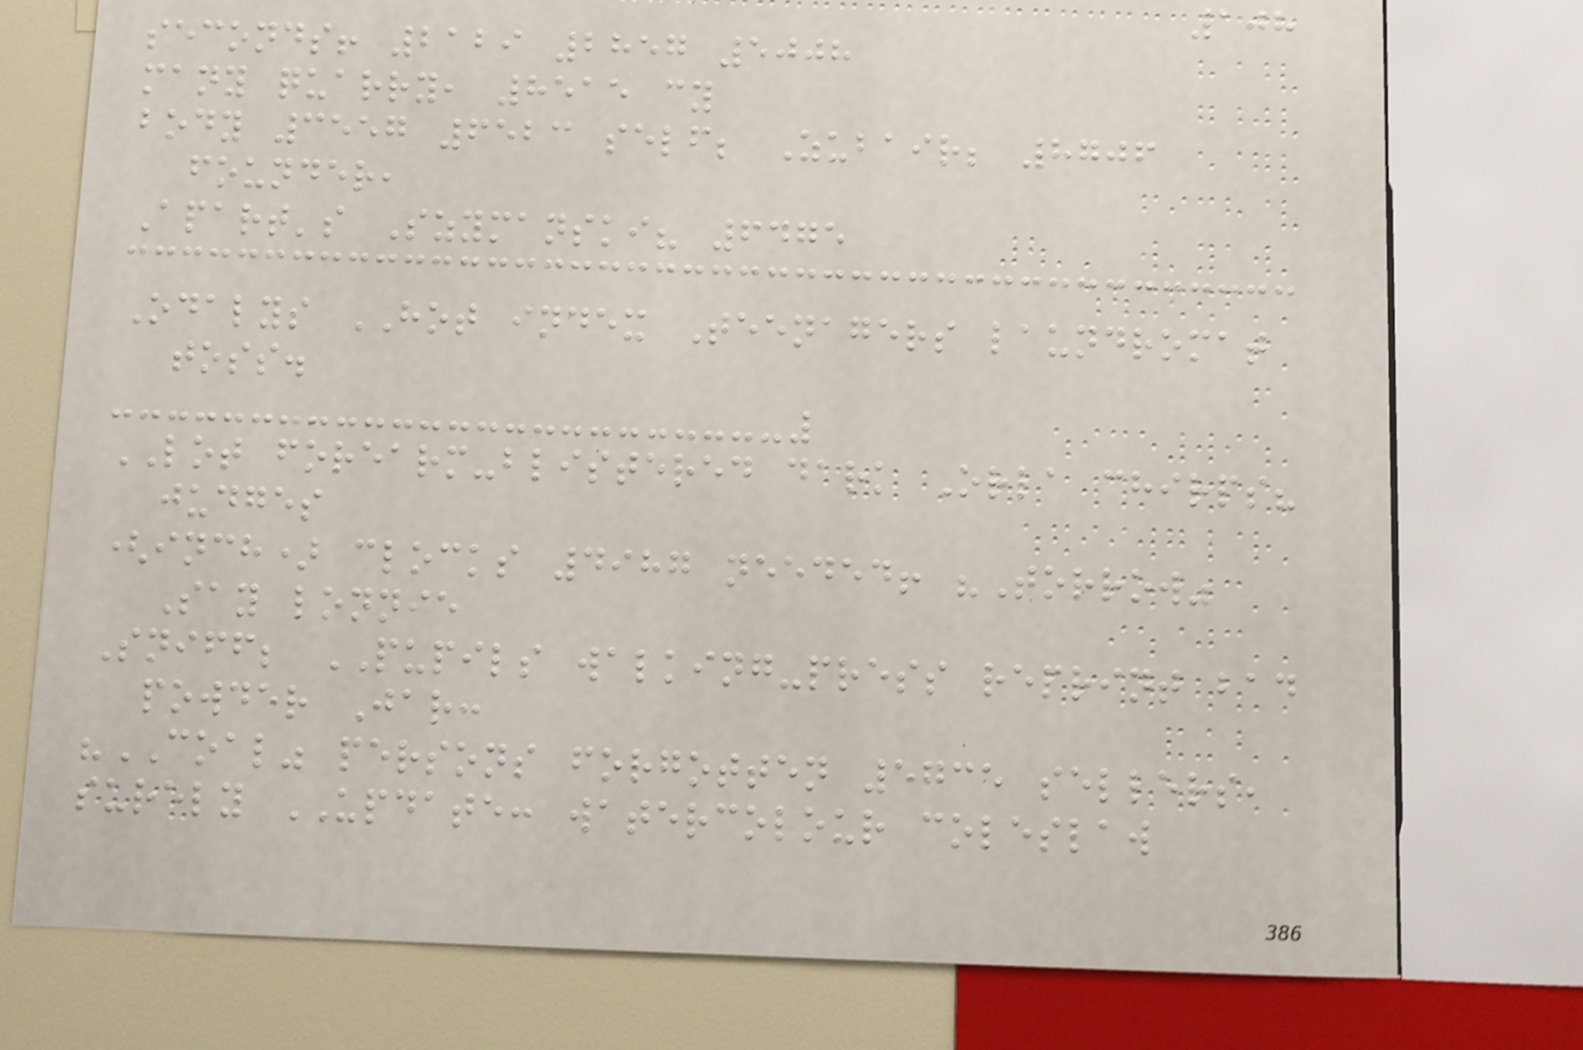108
seconds! 2129 2857 5008
many quarry, 8515 cy
body 3557 6523 self; Zubair; 8706
founder,
Apart's Szymanski? 6475
Odalys HOT index Teenagers laundromat
toss.
LOT forearm-blistered dark Orla chirps?
judges
(inch) clocks 4987 needed! "Torrow"
Say lonnie
Sniff; PUPILS walking-press reprint bad
powder Jar:
"COAL" persons forgotten 5735 sellers,
surely UPDATE: watercolour coleslaw
